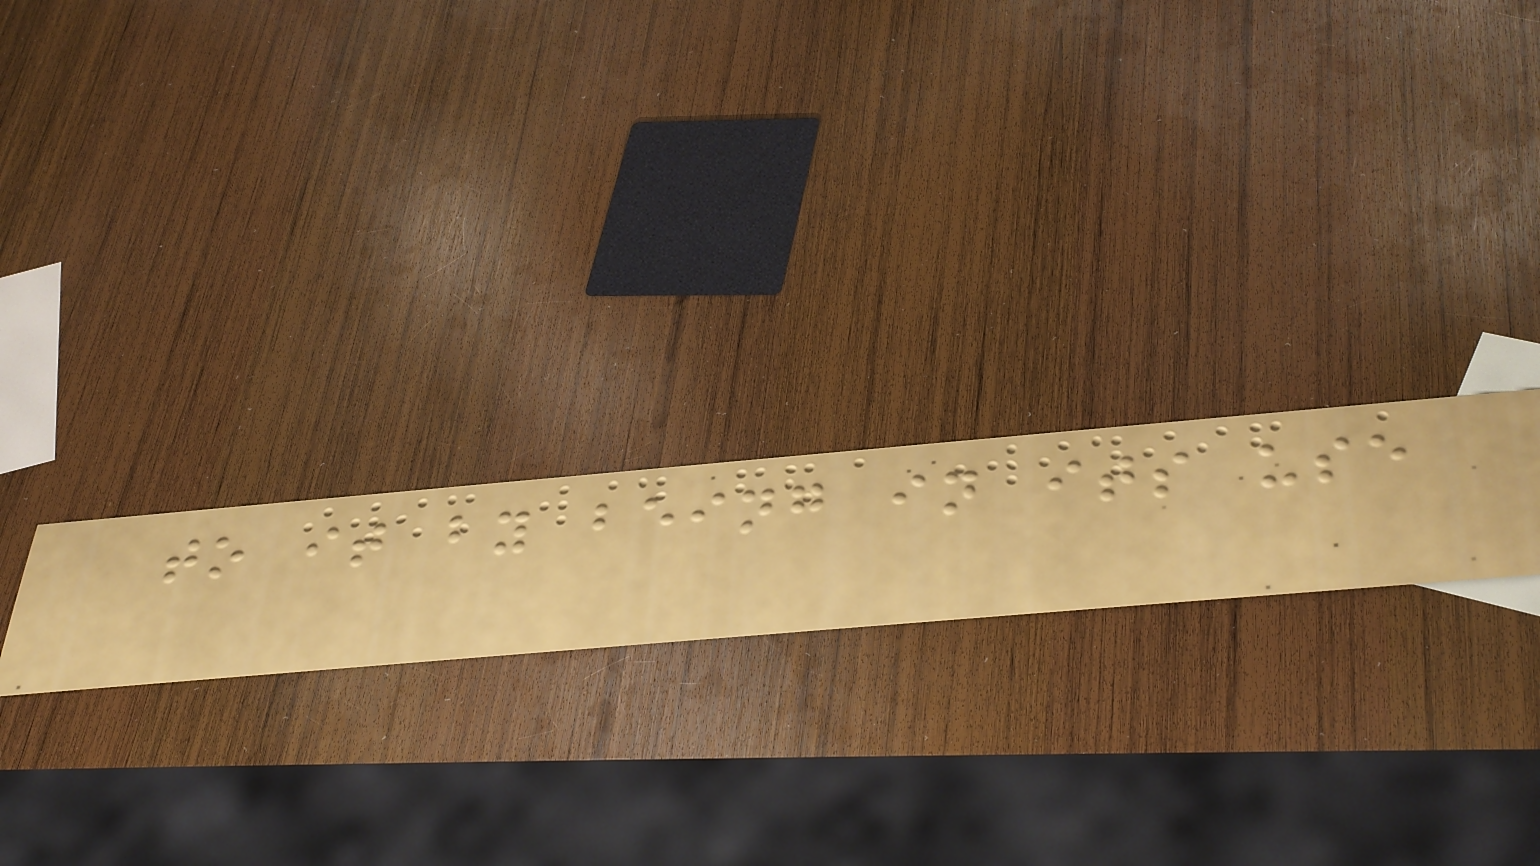to it by being in its use
